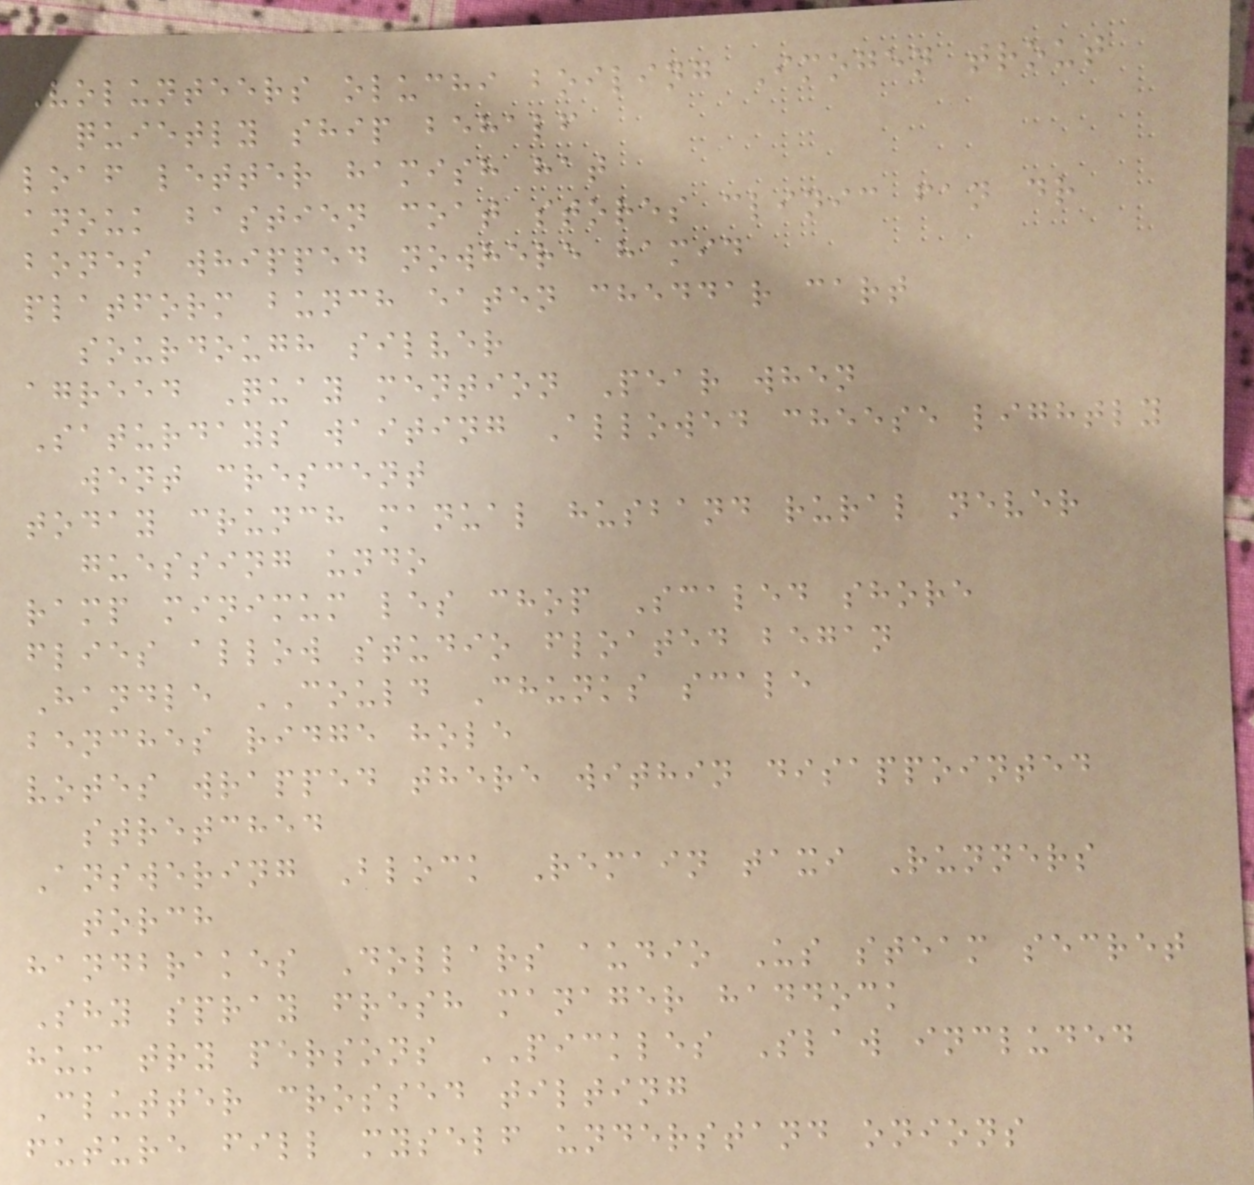Volunteers oluchi boiling Imogen trout
quietly ship behalf
loaf letter hamish hat
anouk bastien coat stores clinic fan dr
bones whipped nowhere hamid
platform bunch eaten cheddar cart
sourdough silver
agreed Quay mention Pear when
Saturdays waiting Allowed cheese lightly
went crescent
today crunch manual husband rural never
guessing undo
ramp minimum les chop Scaled shore
flies allow studio floated began
Handle COULD Chunks scale
benches ridge hole
votes wrapped there within disappointed
stretched
Answering Block Remain taxi Runners
torch
handbrakes Dollars audio Us steam secret
Shy spray fresh manager haddock
hum try persons PICKLES Slaw included
Clutter crossed tilting
future fill myself understand onions
